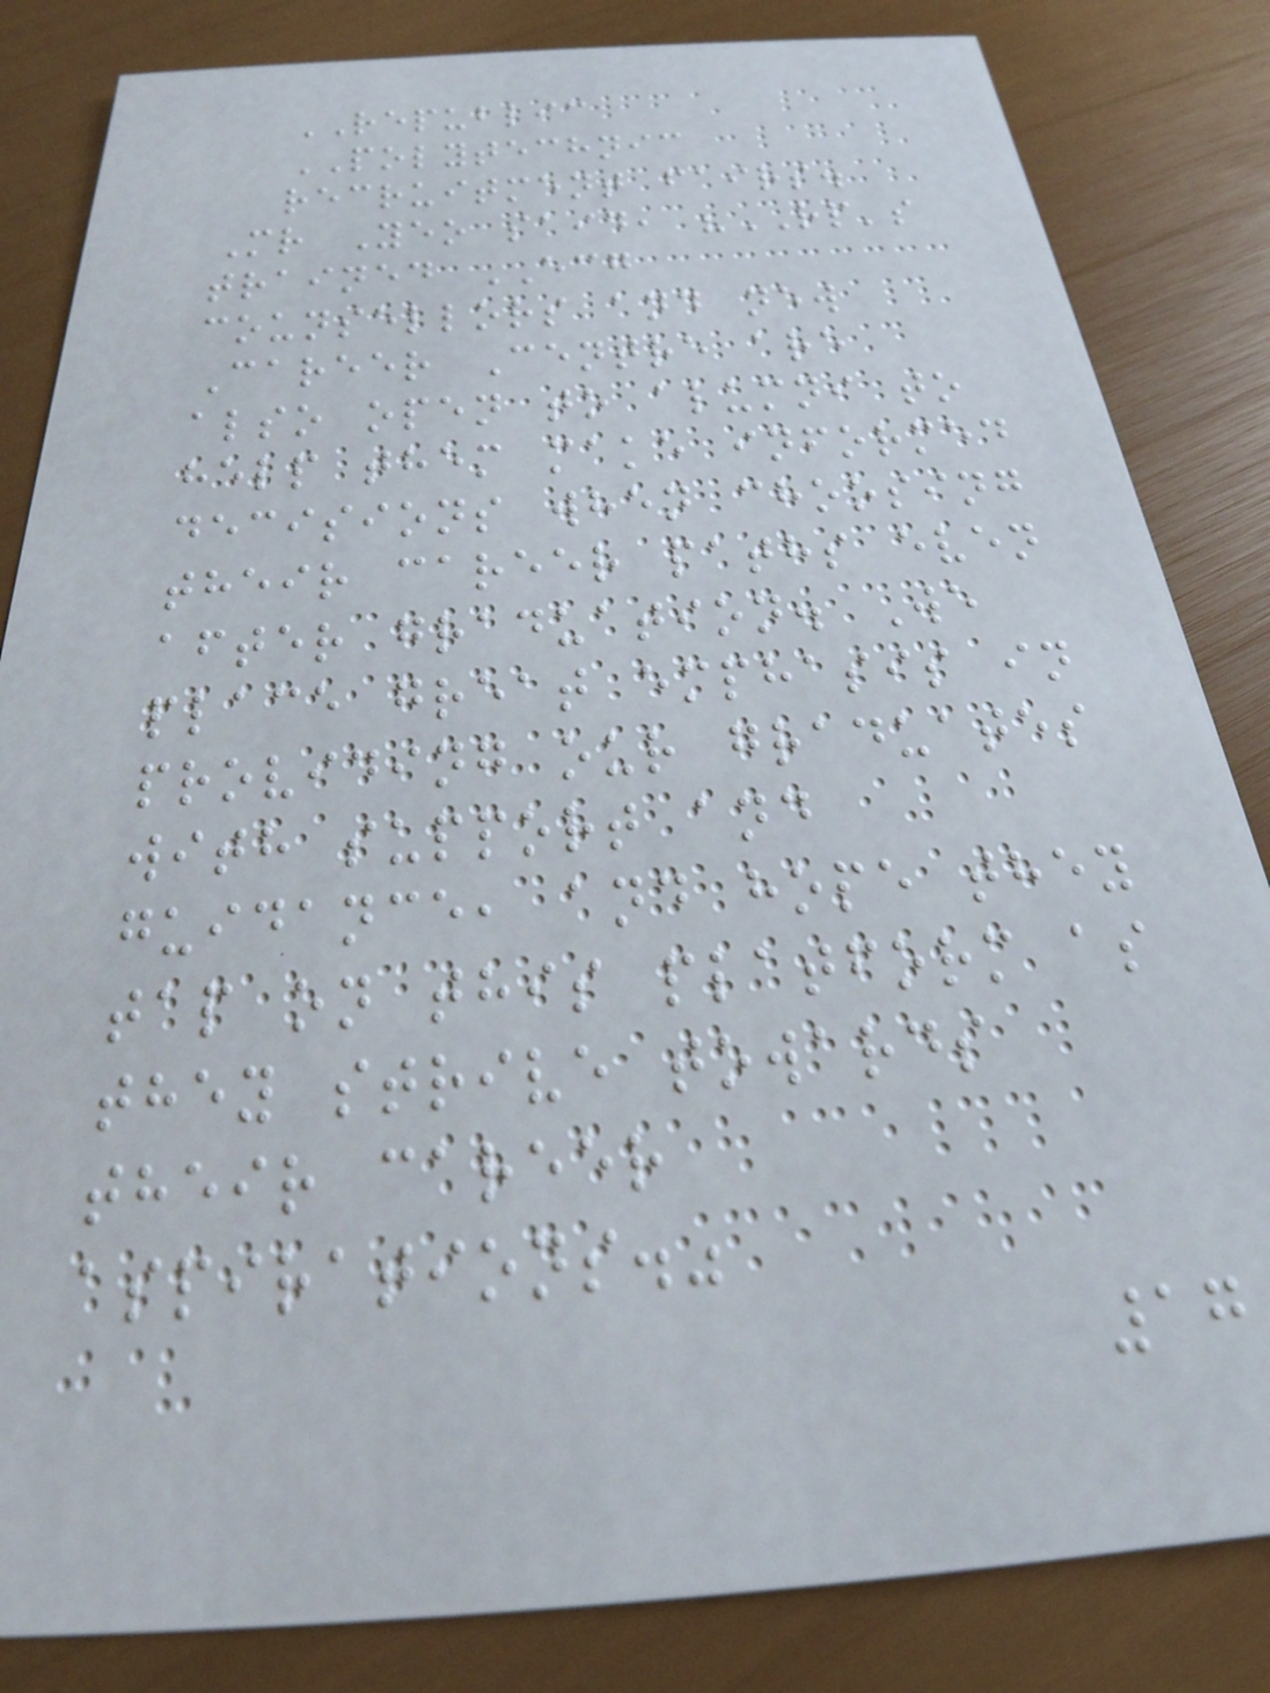REPUBLIC
POLYTECHNIC
recruitment fairs.
Mr Yeo said, "RP's
trained ECG
counsellors and new
Career Centre are
also open to alumni to
help them make informed
decisions when choosing
their career paths even
after graduation. We
place great emphasis in
providing our graduates
with support and
guidance, and hope they
tap on this platform as
they strive towards
their career
aspirations."
17
